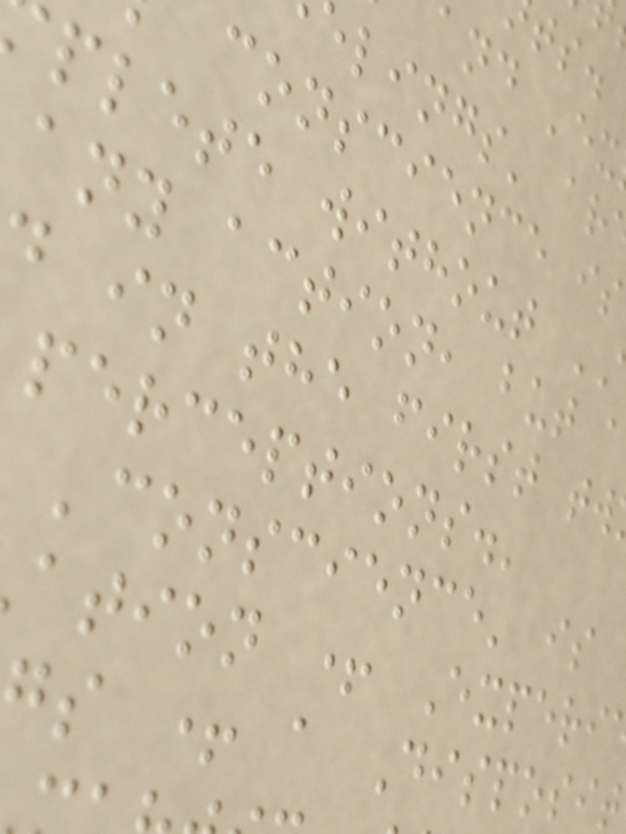lings' ar
conscience is
plete without
any action, but
in the first tw
perceptions.'
'conscience' is
ation + Experi
s + a Disposit
